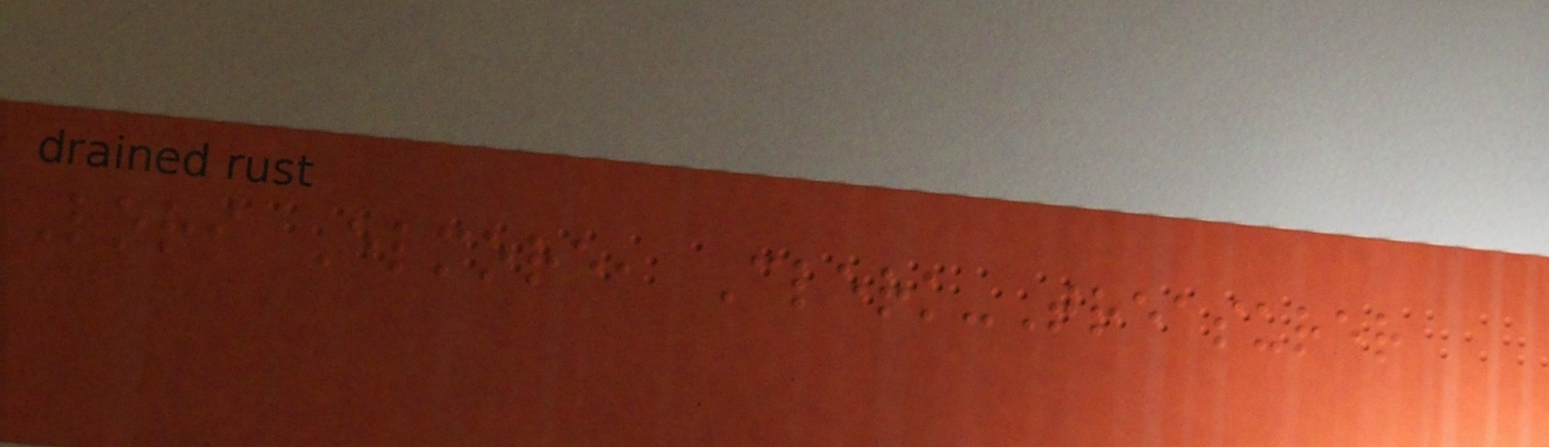Lori Elmore, Clerk-Treasurer
